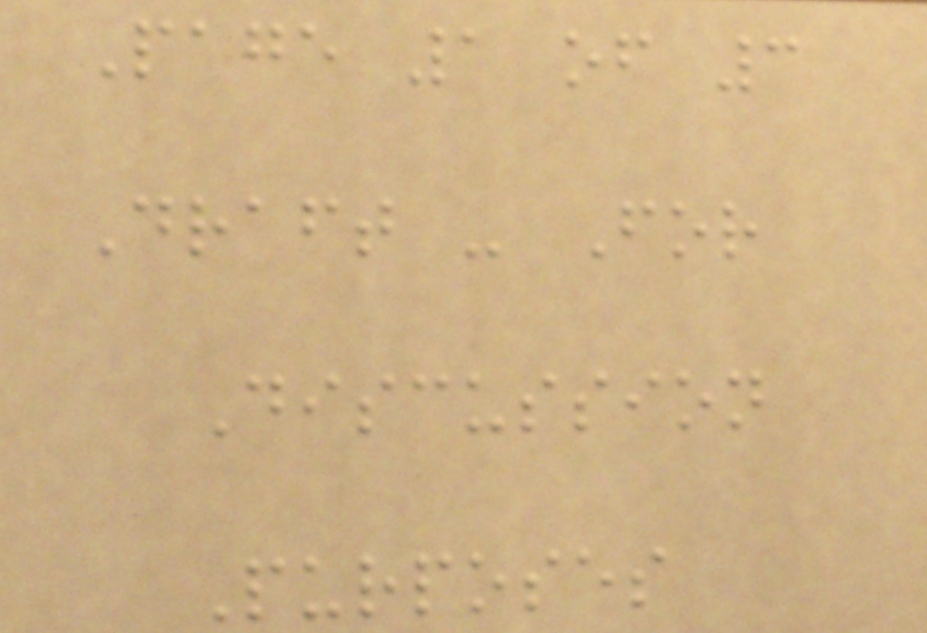Page 1 of 3
Draft - For
Discussion
Purposes
